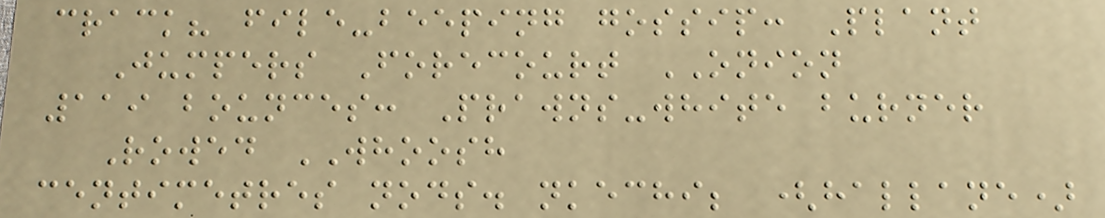crack? file-beeping gossip: Plant
Jumpers Forecourt ONION
119 bounces: Prawns-white burner
Rowed WHOOSH
centimetres nods. nkechi; (hallane)
